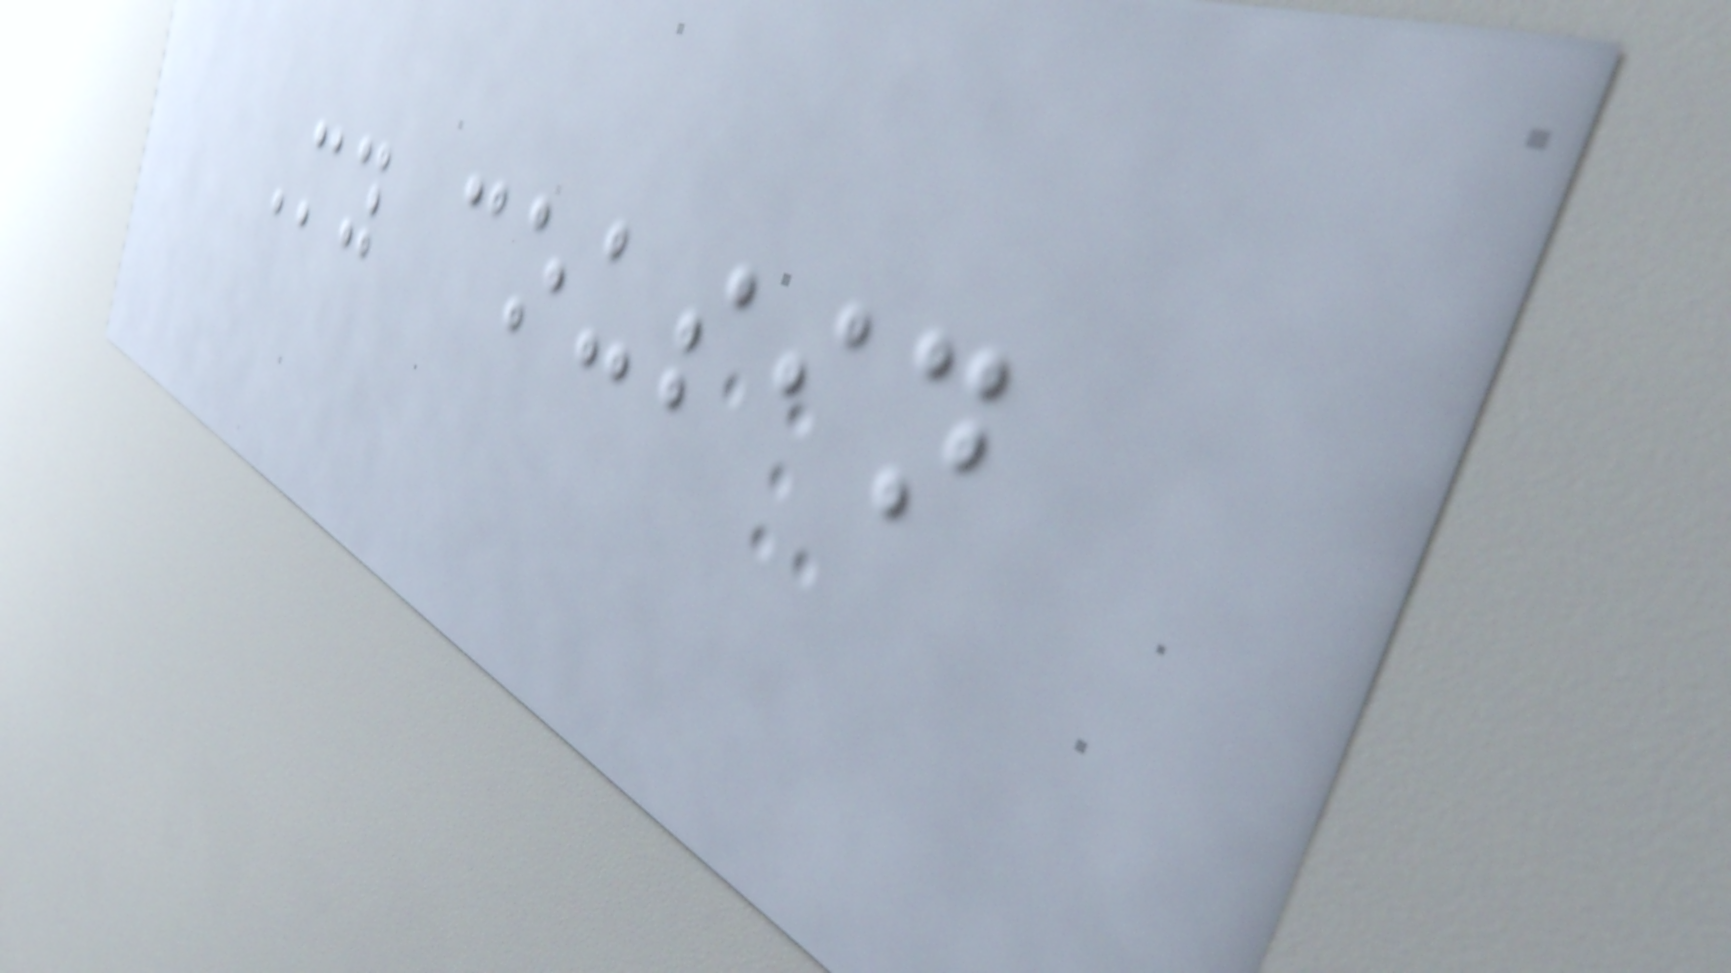My cousin
